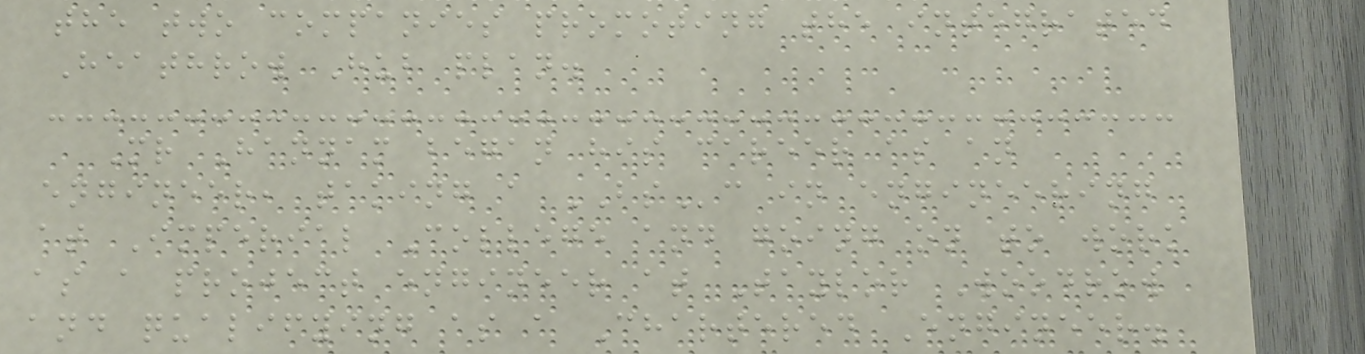the two companies promoting the integrated
Heathrow Hub plan.
Mr Hannam began his career as an
engineer, taking a BSc in engineering
at Imperial College and going on to work
as a project engineer at Taylor Woodrow
and qualifying as a Chartered Engineer.
